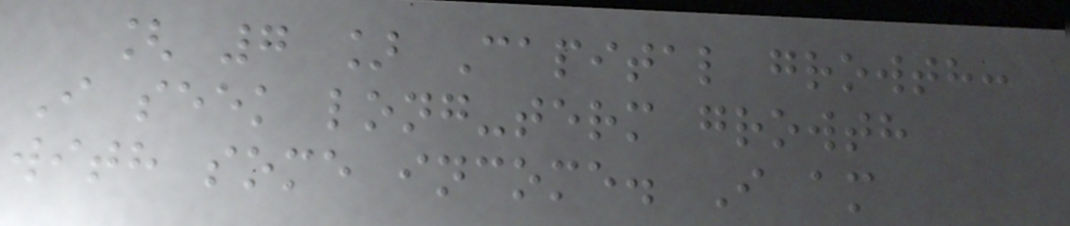[ 7 ] Capital growth:
I seek long-term growth
with some income. I am
